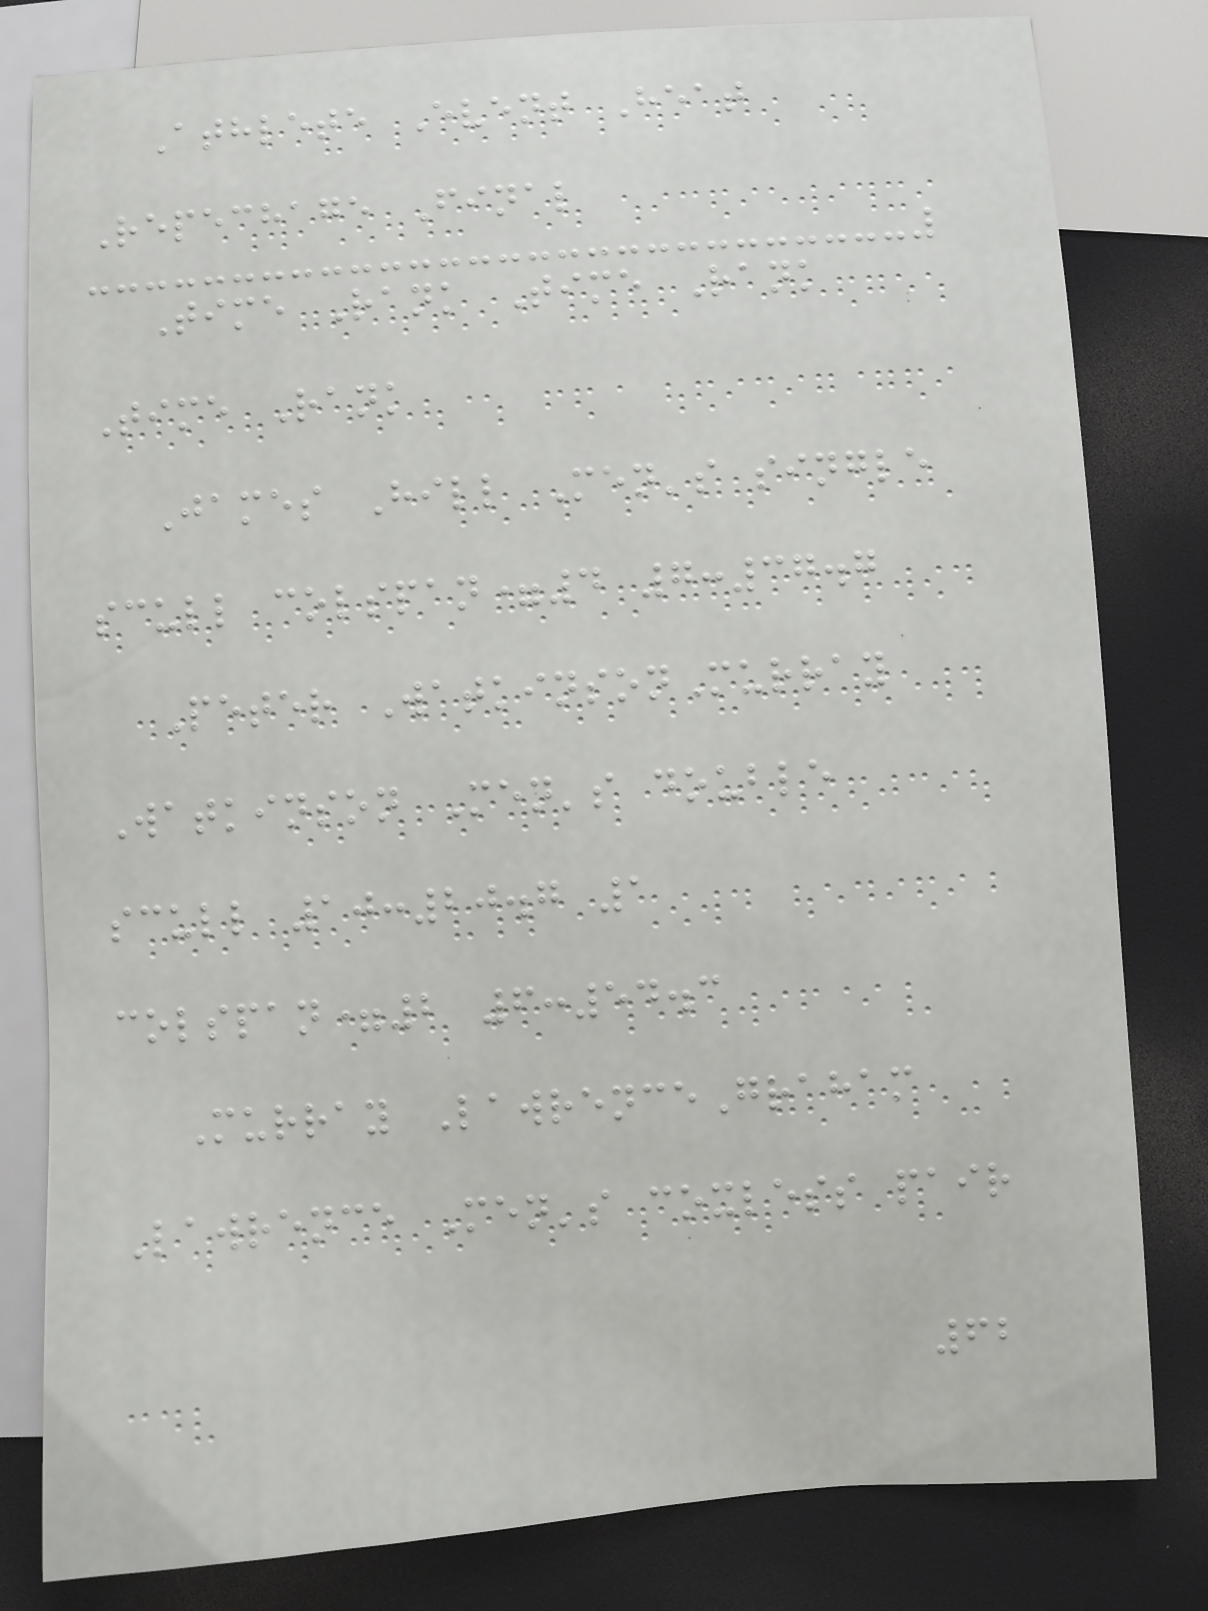Athlete Event Heat
Repechage Final
Time Rank Time Rank
Time Rank
James Hill Men's single
scull colspan=4 7:37.7
Peter WatkinsonMurray
Watkinson Men's double
scull 10:20.7 1
colspan=2 6:54.3
Murray LawrenceGraham
Lawrence Men's coxless pair
62
